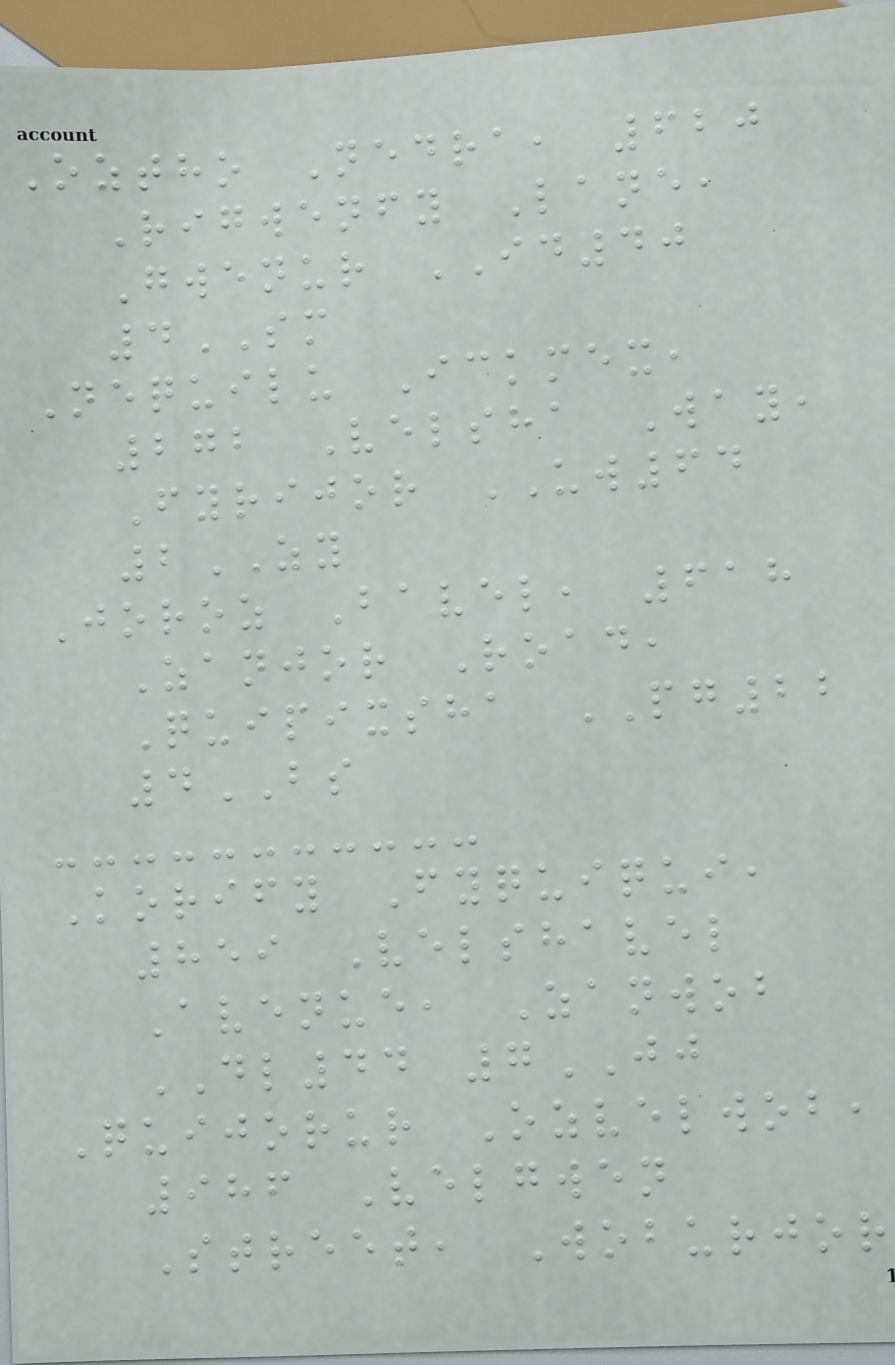Oztho Nedra, 620
Rigwenfy Lane,
Gwenur ID40
4SM
Nequilu Ickmex,
272 Velsha Way,
Fyrijor UW64
2ZY
Joroz Bavel, 618
Zanjor Road,
Quipixsha PG22
4BS
Korify Fyquiqui,
859 Velshavel
Avenue, Zanwob
DL44 7JJ
Quijorur Ozvelwob,
986 Velgwen
Street, Woburjor
